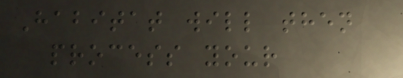Habitat will then
process your
